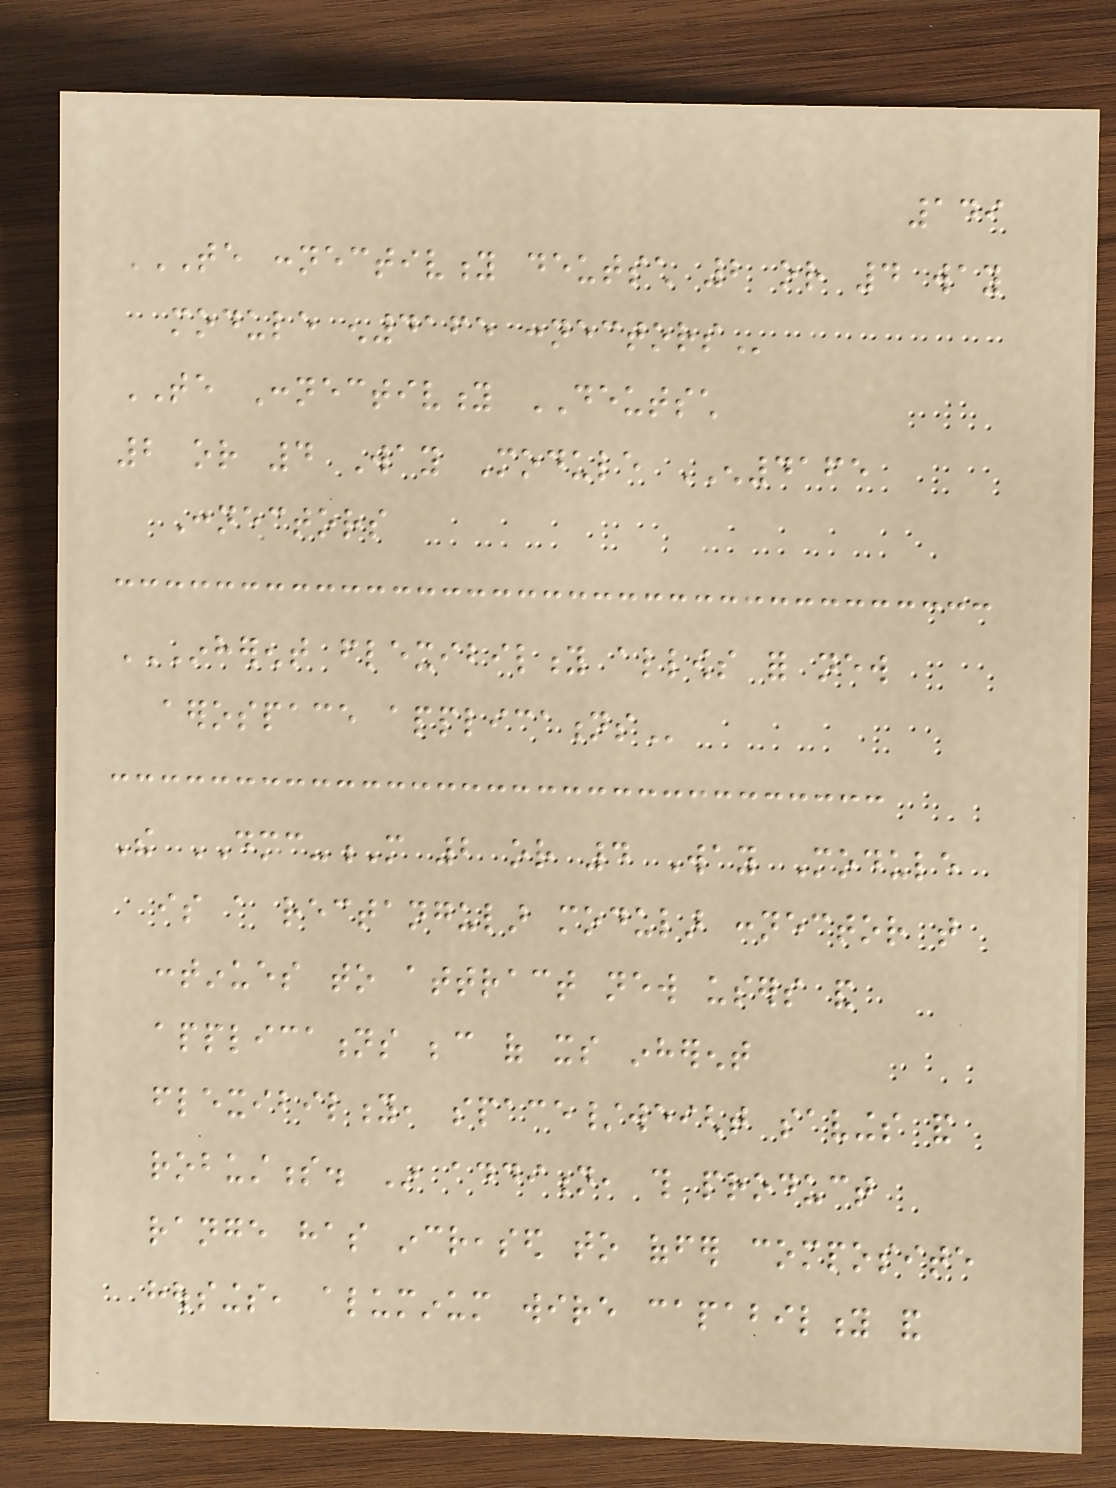149
TE CONNECTIVITY DEUTSCH 2 OR 4 WAY
MODULE EN4165 CONNECTORS
TE Connectivity DEUTSCH
2 or 4 Way Module EN4165
Connectors
INHERENT FLEXIBILITY ALLOWS FOR NEW
AEROSPACE APPLICATIONS
The DMC-M 2 or 4 Way Module
is a rectangular modular connector that
continues to attract new users and
applications because of its inherent
flexibility, space/weight savings and
robustness. In addition, this product
range has increased to offer composite
housings, aluminum wire capability and
